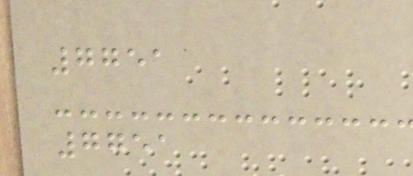7751
7751
